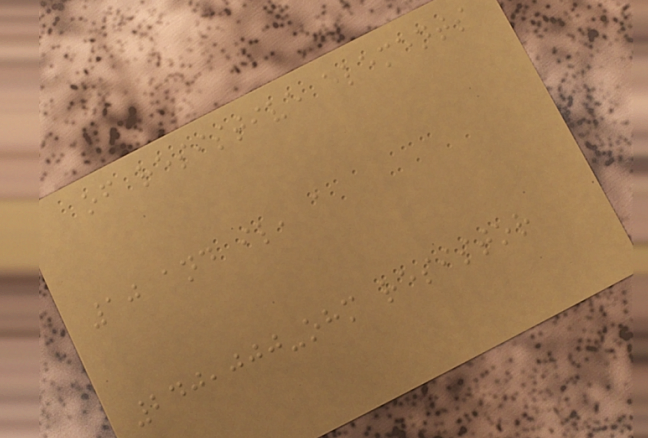of resistive elements
10 and il, a
240,000-ohm resistor
